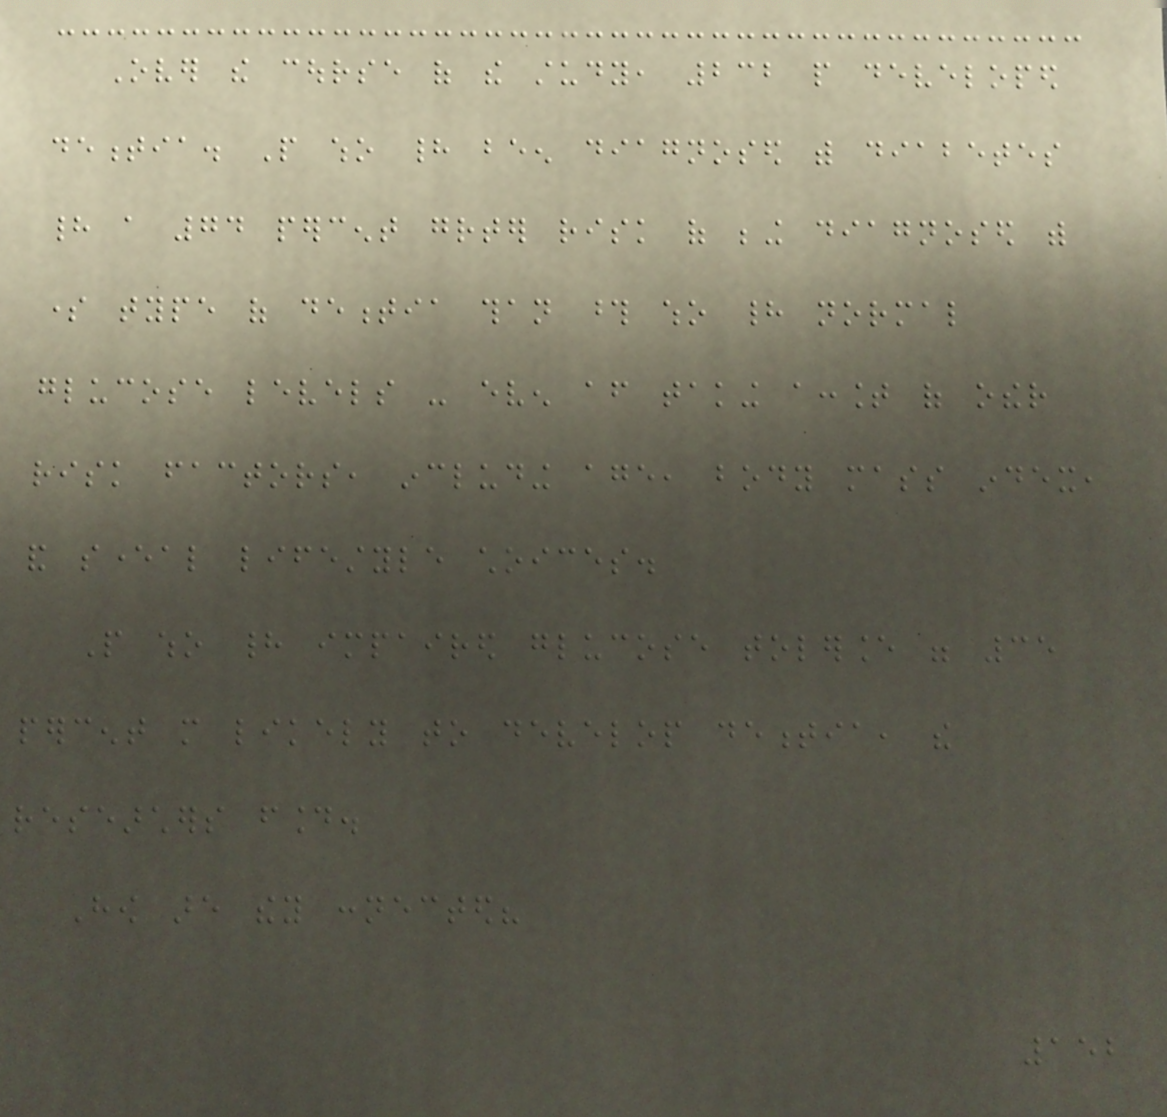Over the course of the study, 232 people developed
dementia. People who had been diagnosed with diabetes
had a 74 percent greater risk of being diagnosed with
some type of dementia than those who had normal
glucose levels - even after taking account of other
risk factors, including age, body mass index,
and several lifestyle choices.
People who had impaired glucose tolerance were 35
percent more likely to develop dementia, the
researchers found.
How are they connected?
152
